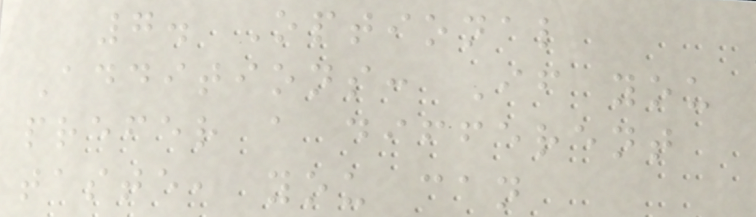7. Optional
Additions: If you
prefer a different
taste, you can
